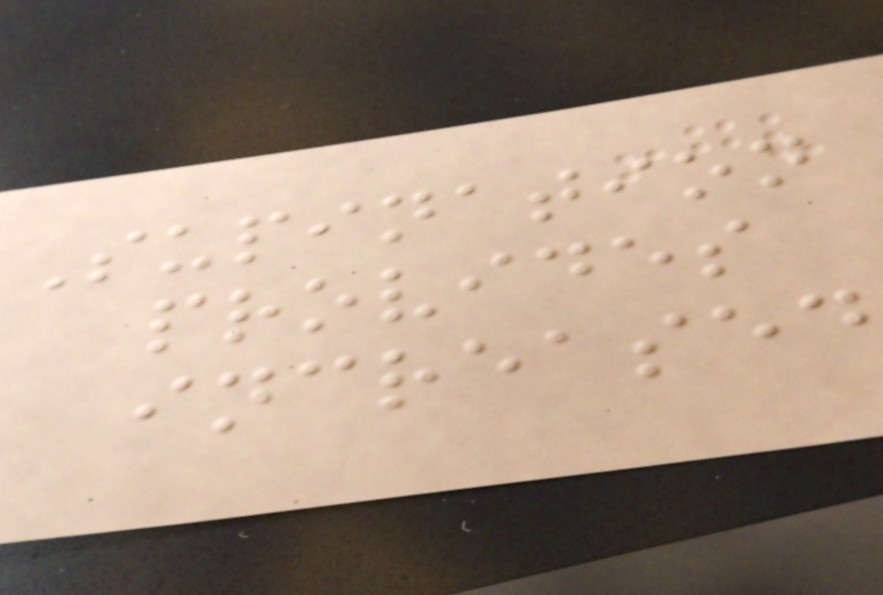Supination
provides
increased
